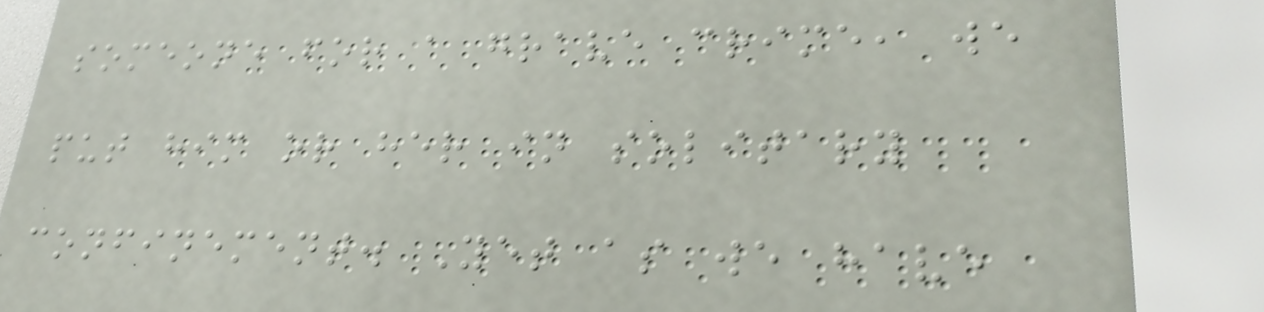someone for a grave crime, we
put him or her in solitary
confinement. Yet as we have
